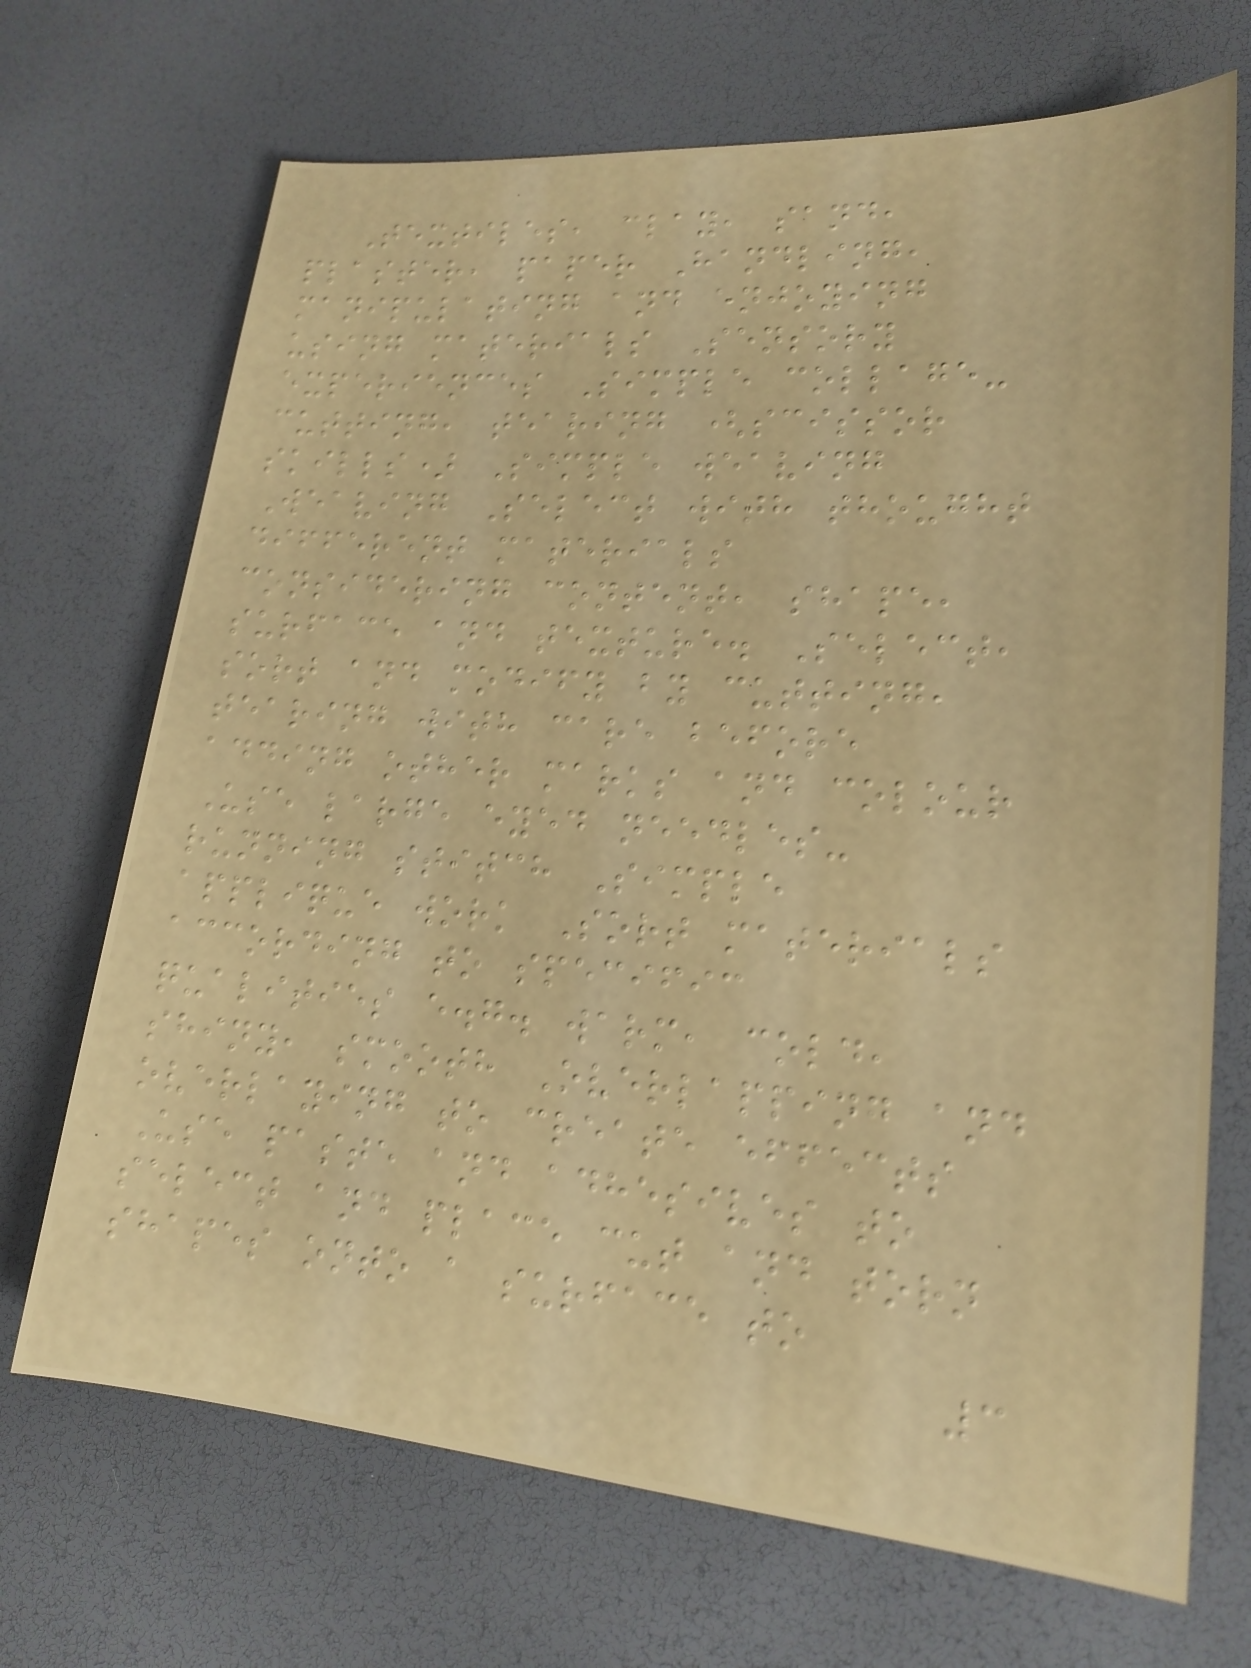Textiles, clay, sand,
plaster, paper Handling,
manipulating and enjoying
using materials Sensory
experiences Simple collage-
cutting, tearing (scissor
skills) Simple weaving
Weaving Select with thought
different materials
considering content, shape,
surface and texture. Select,
sort and modify by cutting,
tearing with care before
adding other marks and colour
Use large eyed needles-
running stitch Simple
applique work Sort materials
according to specific
qualities e.g. warm, cold,
shiny, smooth Overlapping and
overlaying to create effects
Use paste and adhesives to
select and place cut and torn
shapes onto a surface to
3
